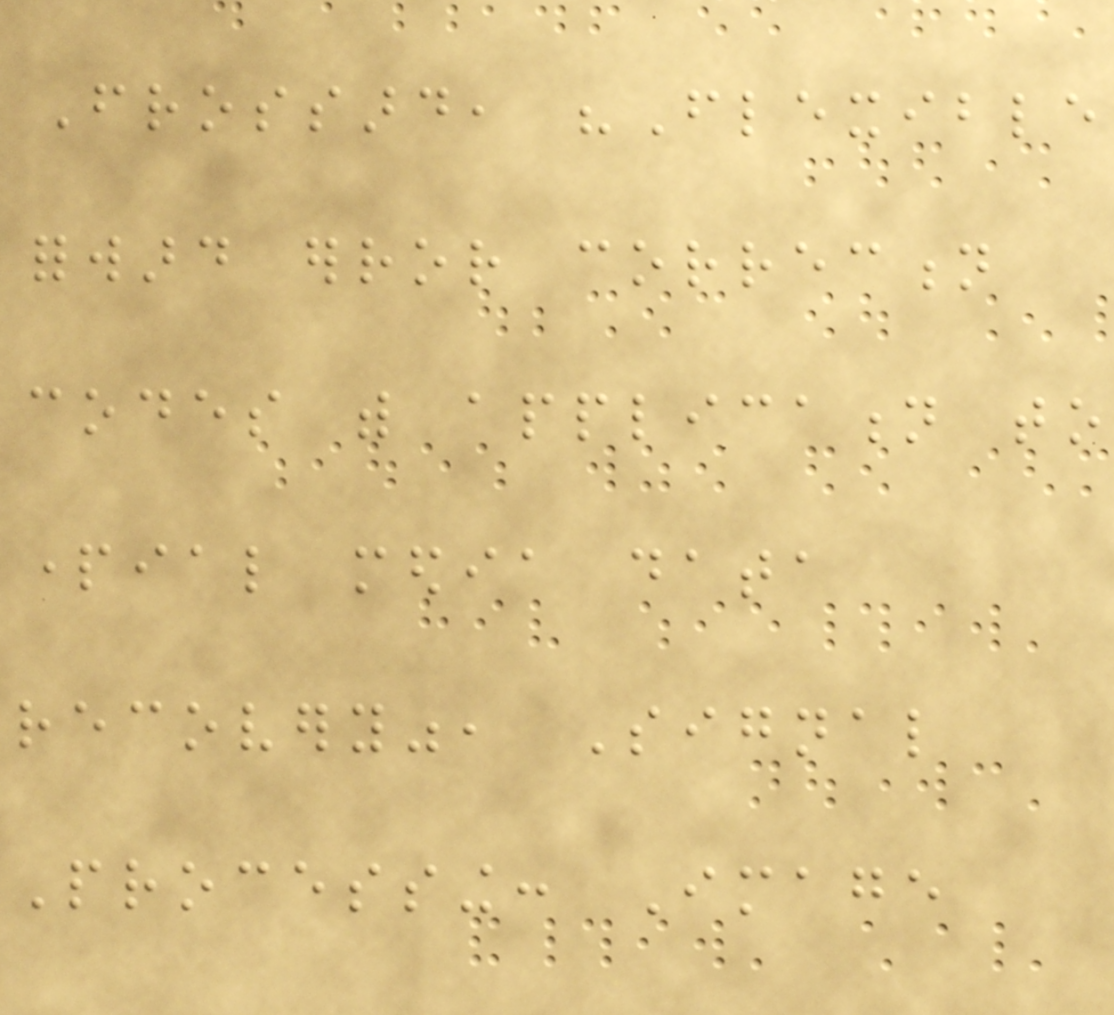Frossard, "Flexible
forward error correction
codes with application to
partial media data
recovery", Signal
Processing: Image
